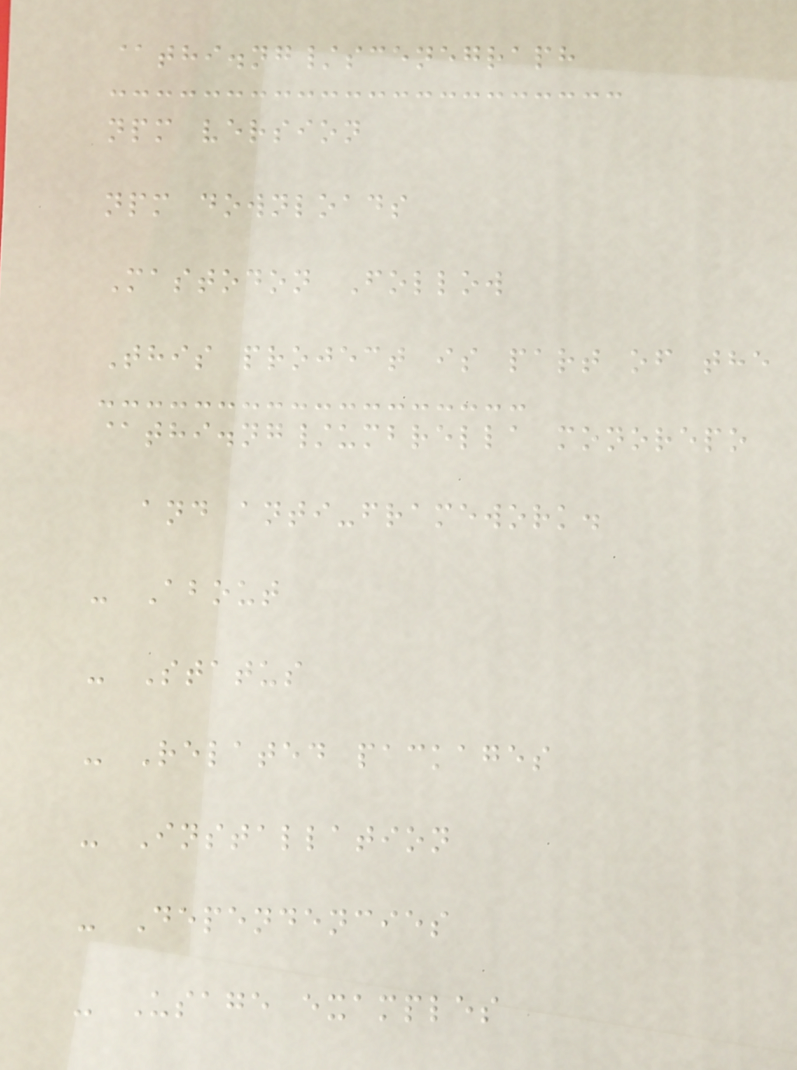@thi.ng/scenegraph
npm version
npm downloads
Mastodon Follow
This project is part of the
@thi.ng/umbrella monorepo
and anti-framework.
- About
- Status
- Related packages
- Installation
- Dependencies
- Usage examples
